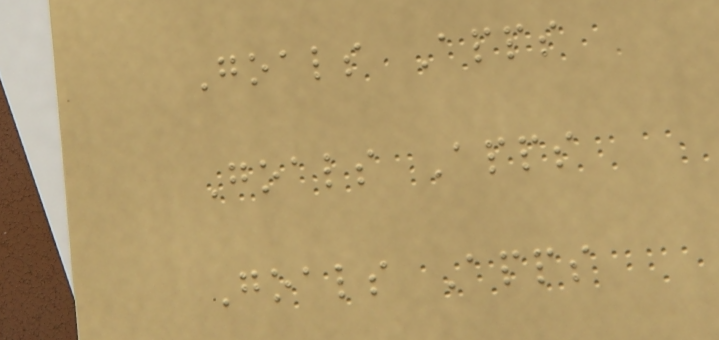Goals Apps
Goals Apps
Goals Apps
